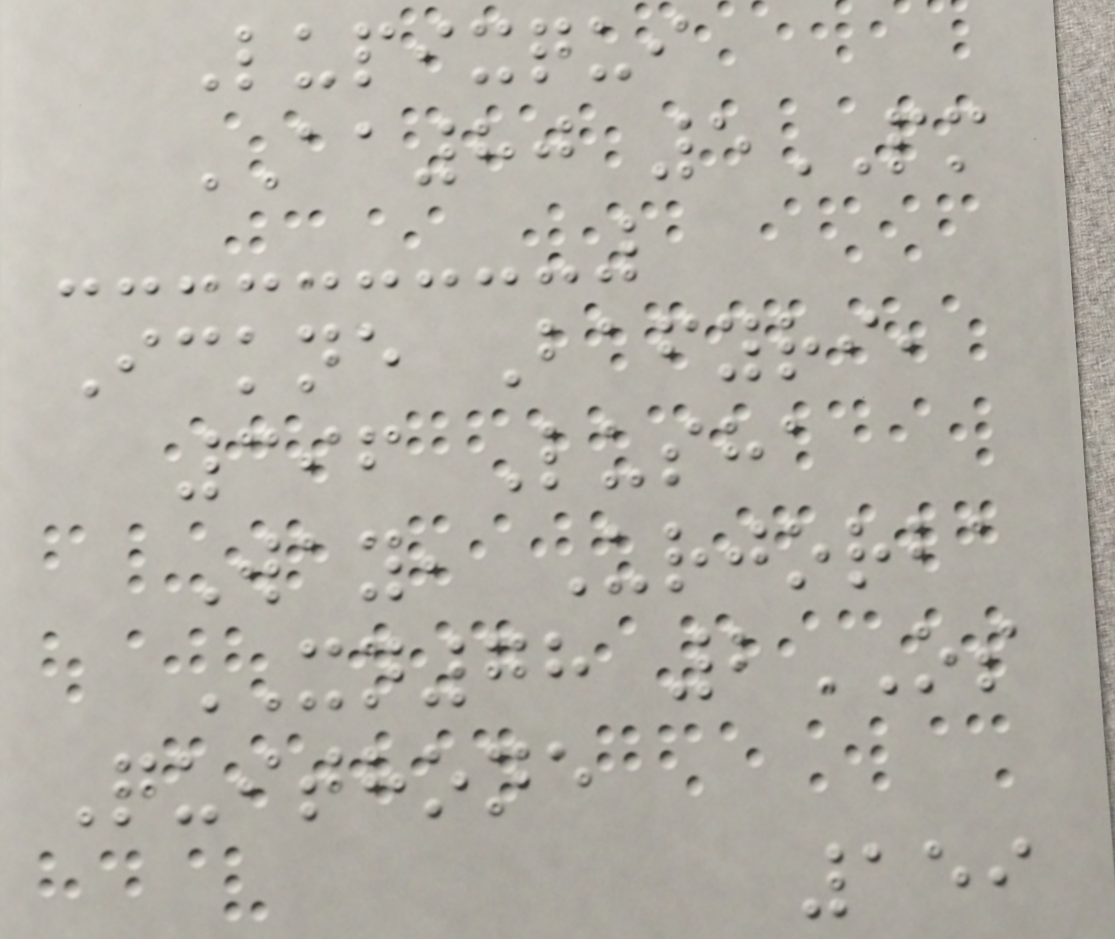Lupixqui
AA80 5PM
Ickne Bafyri,
396 Lusha
Way, Urjorba
XN78 2OS
Quithone
159
